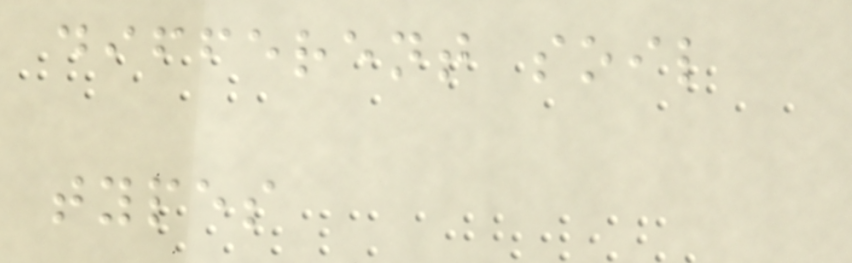different soil
types
